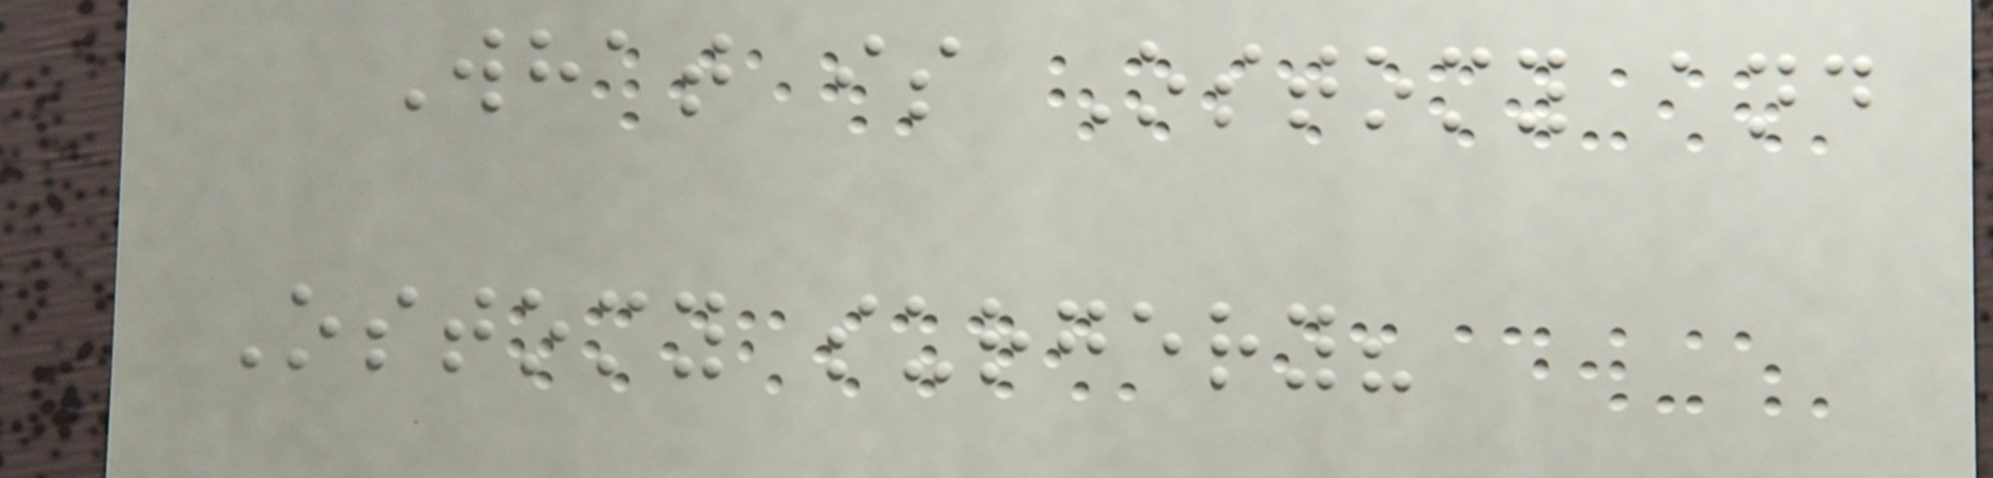What is Ostomy and
Ostomy surgery?
